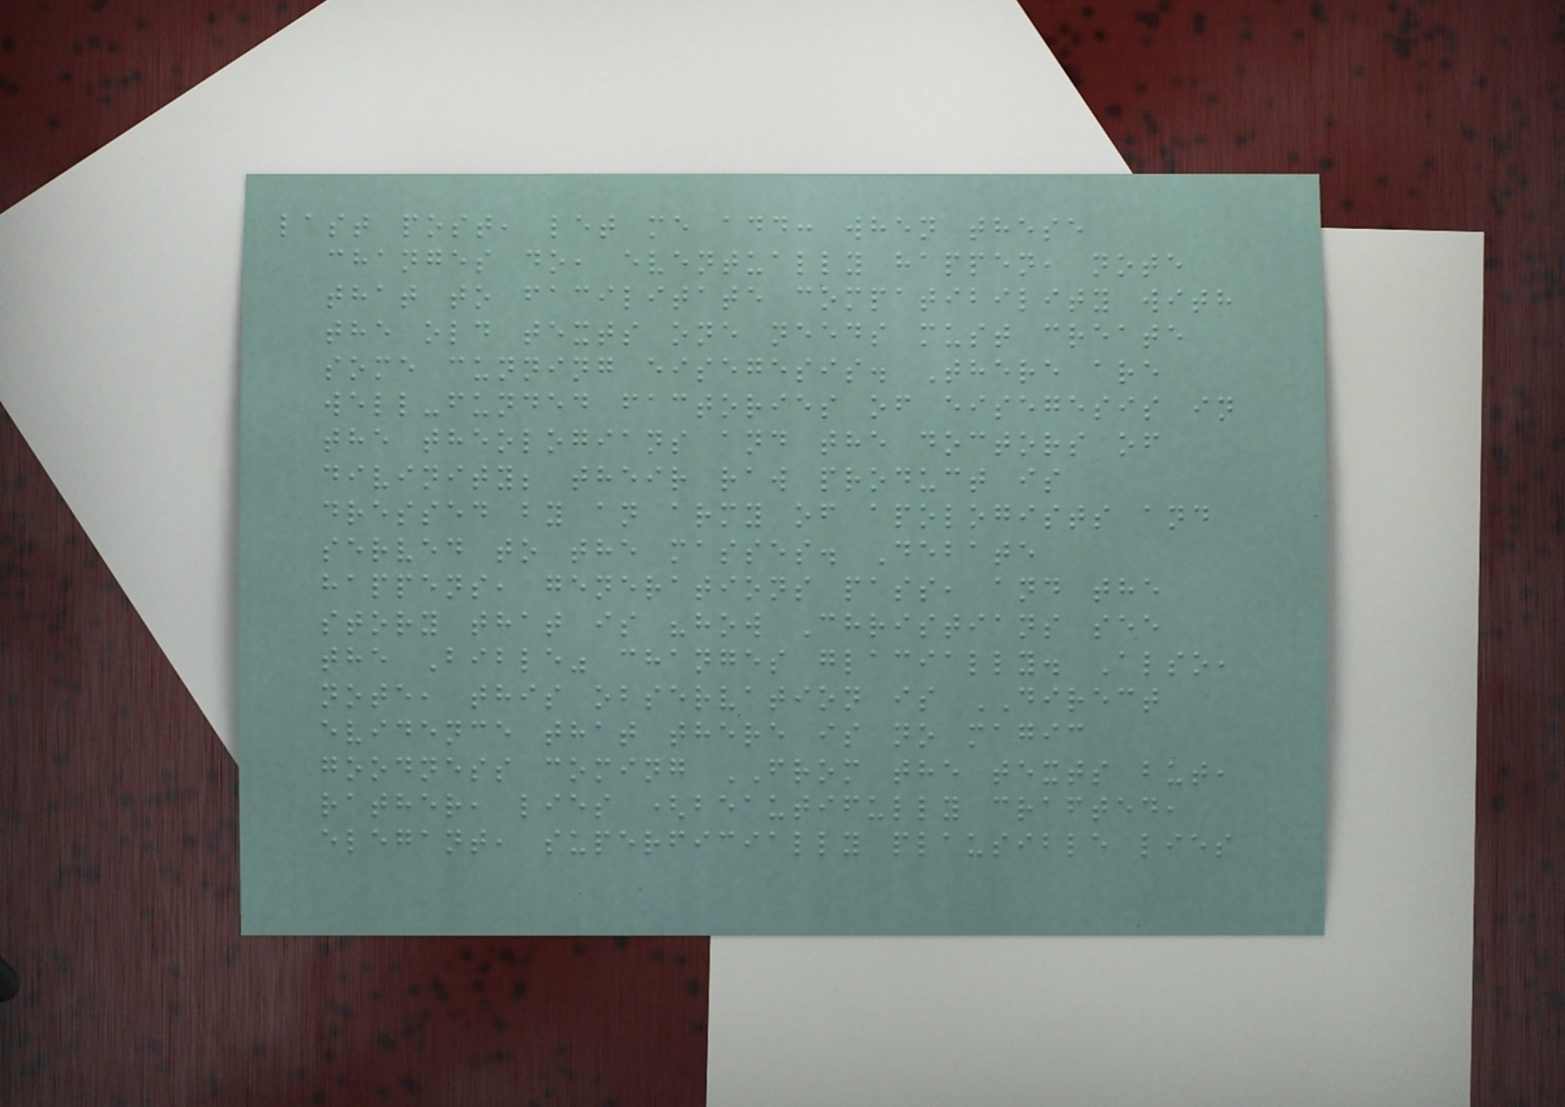last post, let me add: when these
changes do, eventually happen, note
that to facilitate compatibility with
the old texts one needs must create
some cunning eisegesis. There are
well-funded factories of eisegesis in
the theologians and the doctors of
divinity; their raw product is
dressed by an army of apologists and
served to the masses. Debate
happens, generations pass, and the
story that is "how Christians see
the Bible" changes glacially. Also,
note, this observation is DIRECT
evidence that there is no magic
goodness coming FROM the texts but,
rather, lies (beautifully crafted,
elegant, superficially plausible lies
